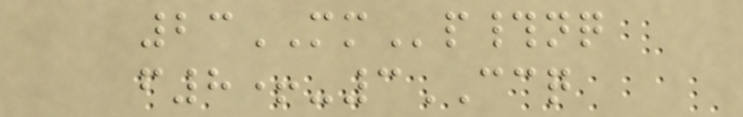23MMp#nq
f8+-3CCQ
